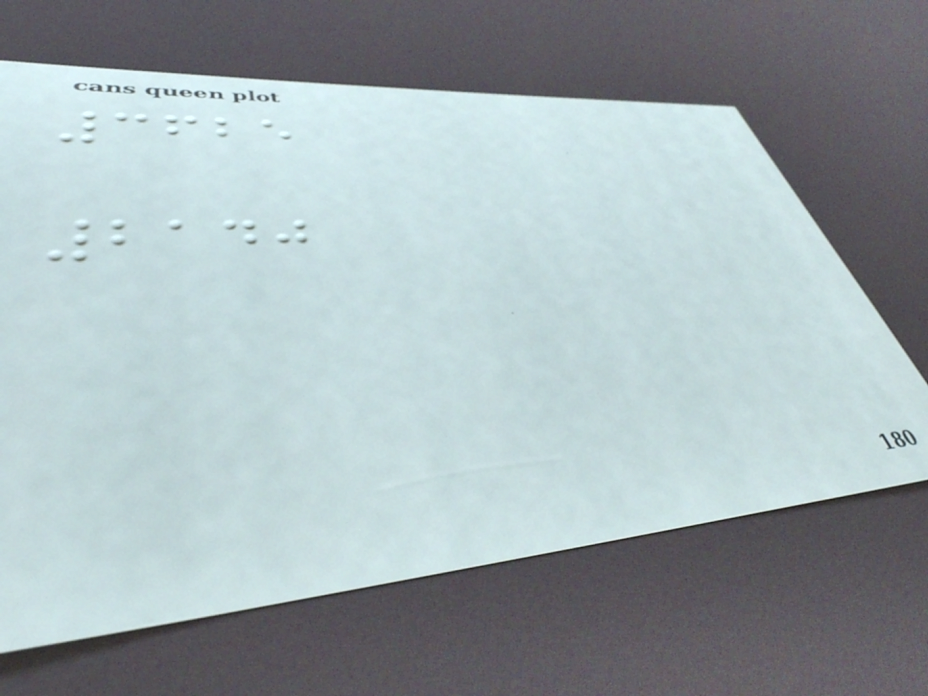3625
2140
